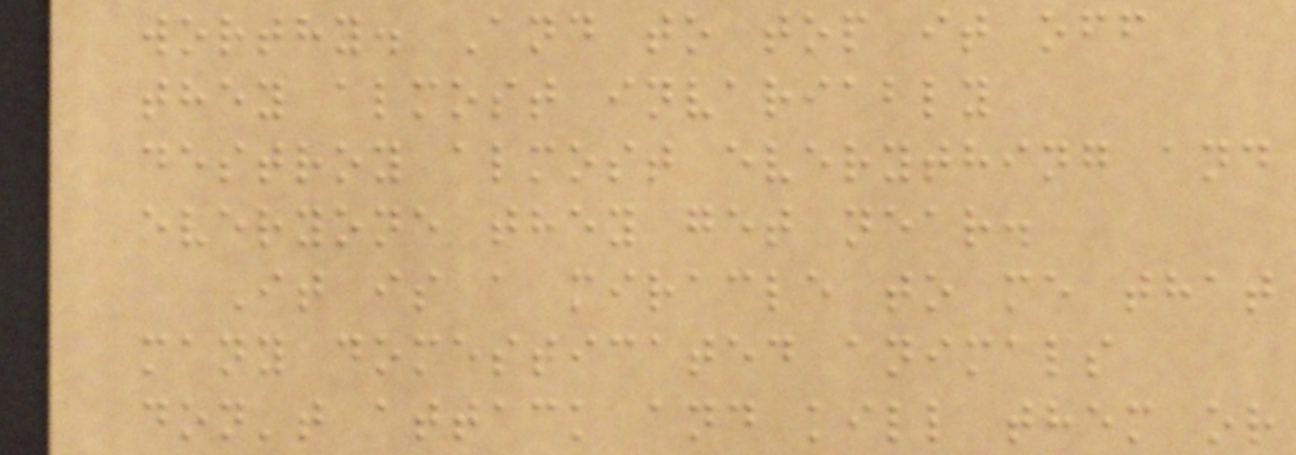worthy. And to top it off
they almost invariably
destroy almost everything and
everyone they get near.
It is a miracle to me that
many domesticated animals
don't attack and kill them or
